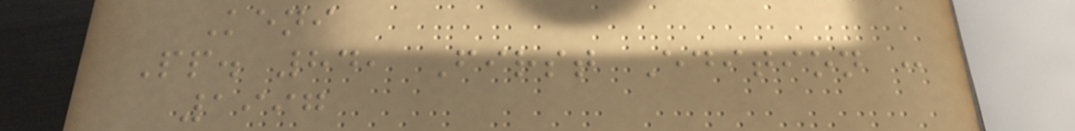Keni
Pp. 84, First Edition :
1997
